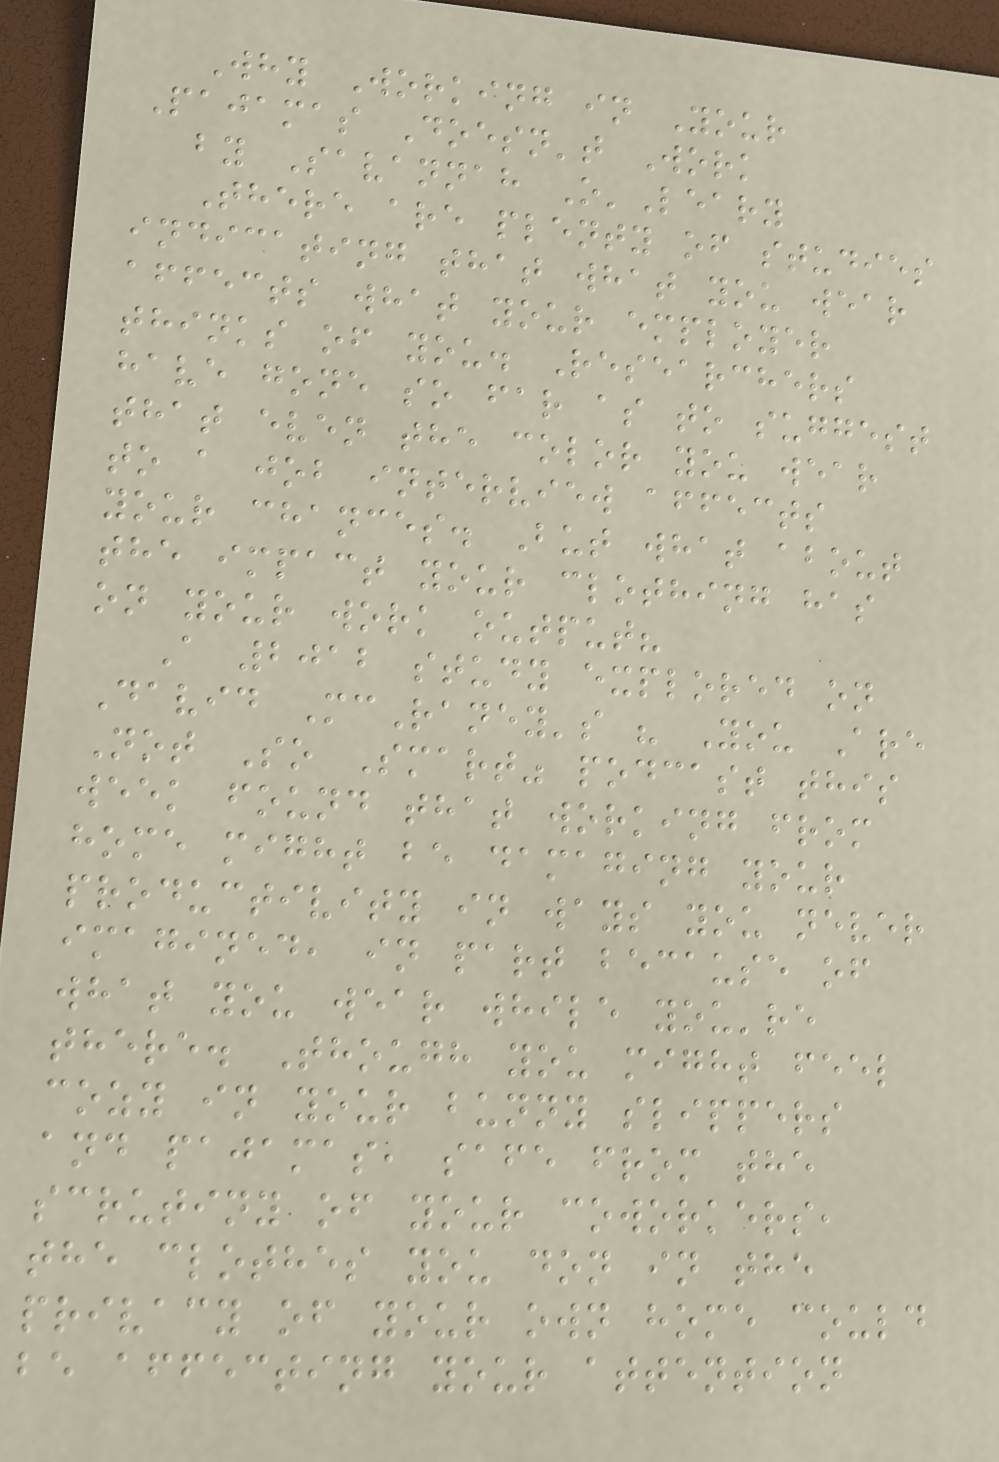Why Working in Your
Pajamas Doesn't Work
by Savannah O'Leary
There are plenty of studies
indicating that what you wear
affects what your employer
thinks of you. Researchers
have gone so far as to suggest
that even the color you wear
to a job interview affects
your chances. But what about
the impact your clothing has
on your work output?
A 2012 study explored on
David McRaney's " You Are
Not So Smart" podcast this
week found that working from
home might be damaging your
productivity in ways you never
imagined, in part because of
what you wear while you're
there. Though you might feel
cozy in your bunny slippers
and pajamas, safe from the
scrutiny of your coworkers,
the clothes you don in the
privacy of your own home could
be affecting your attention
